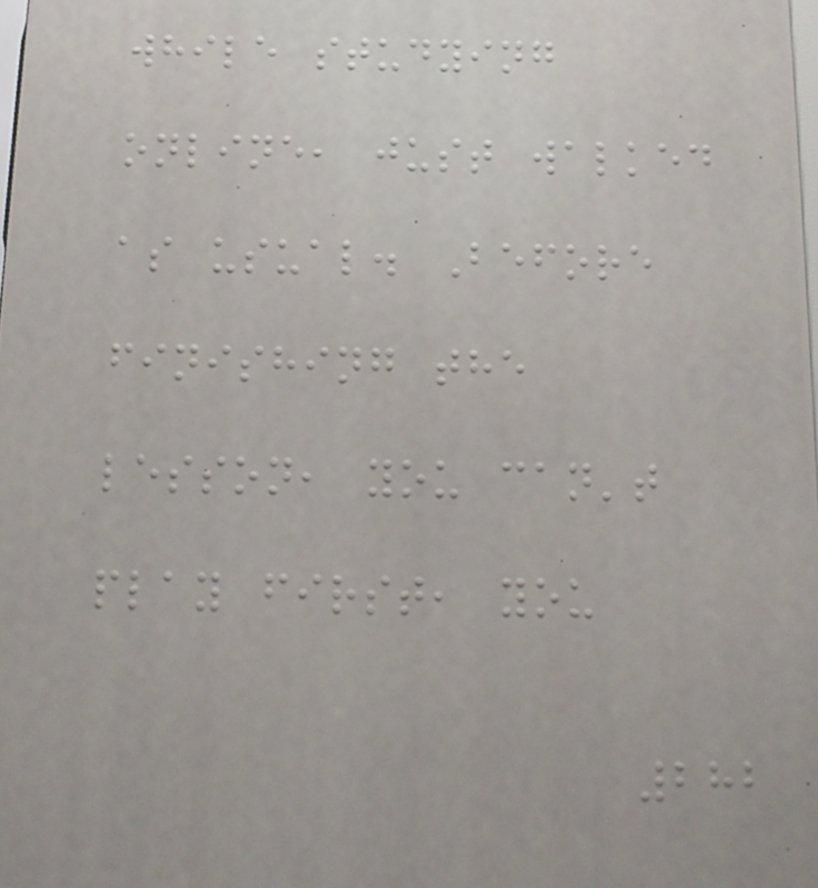while studying
online, just walked
as usual. Before
finishing the
lesson, you can't
play first, you
282
